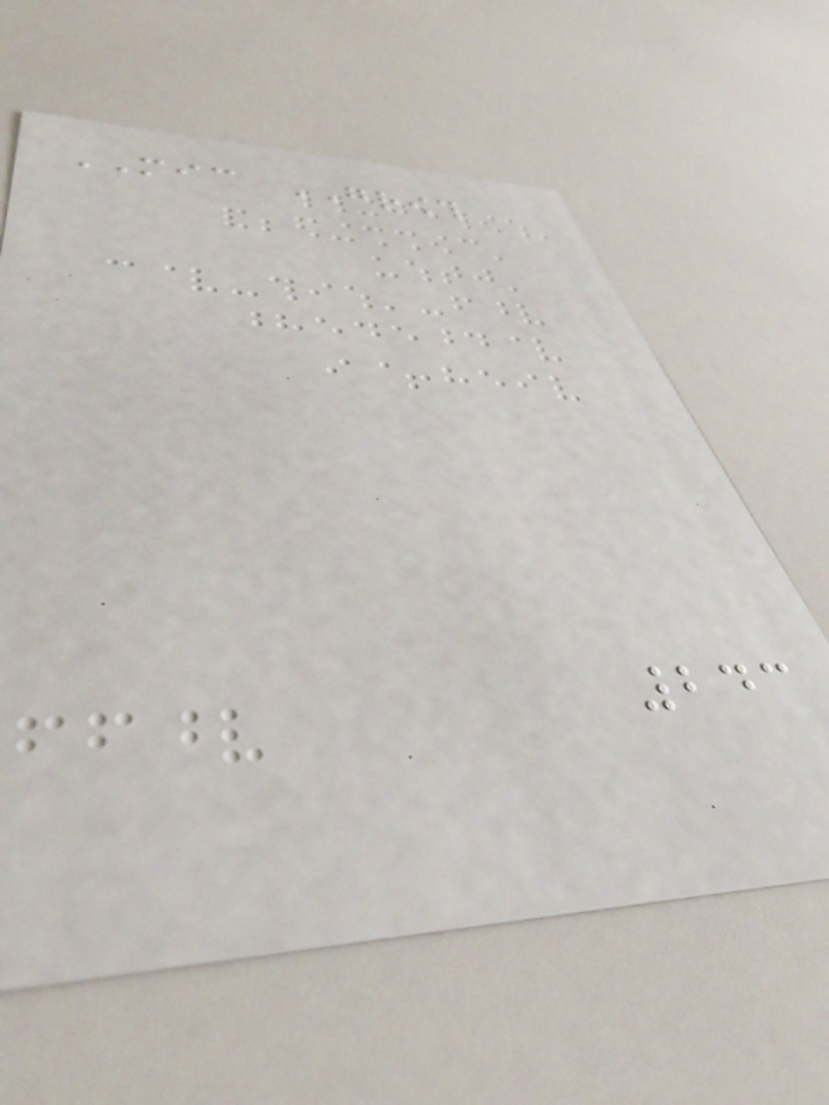MIC GROWTH
243
